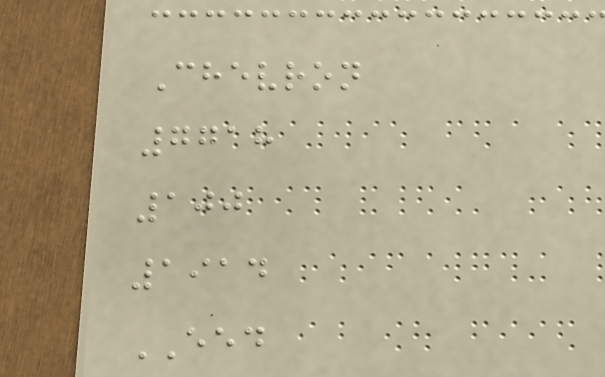Chevron
7718
100
1914
EED
